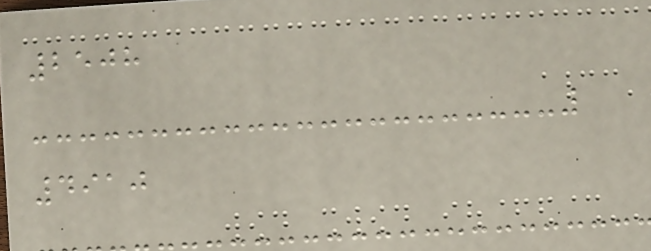2508
4910
